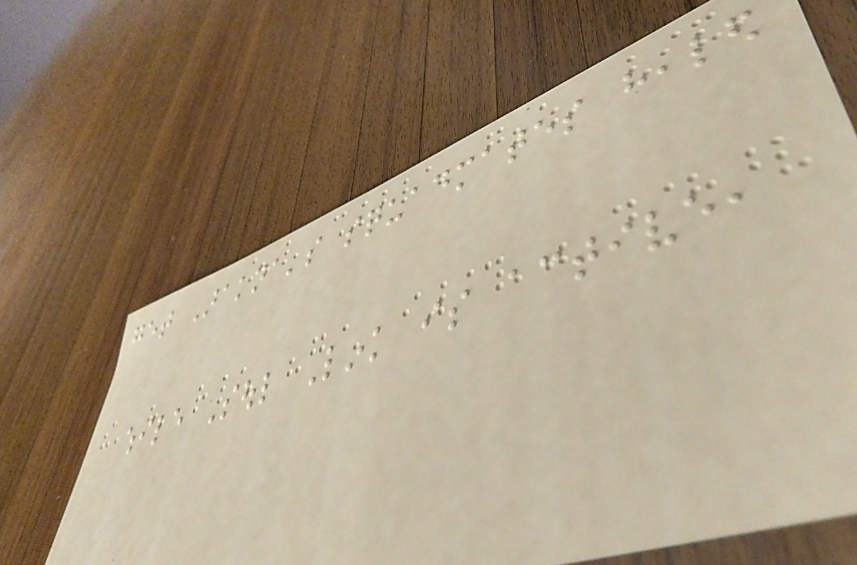get Arakna's squadmates healed
while Soul Link is active,
